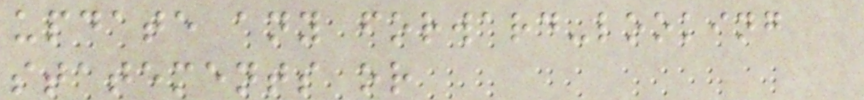update any forward-looking
statements or
